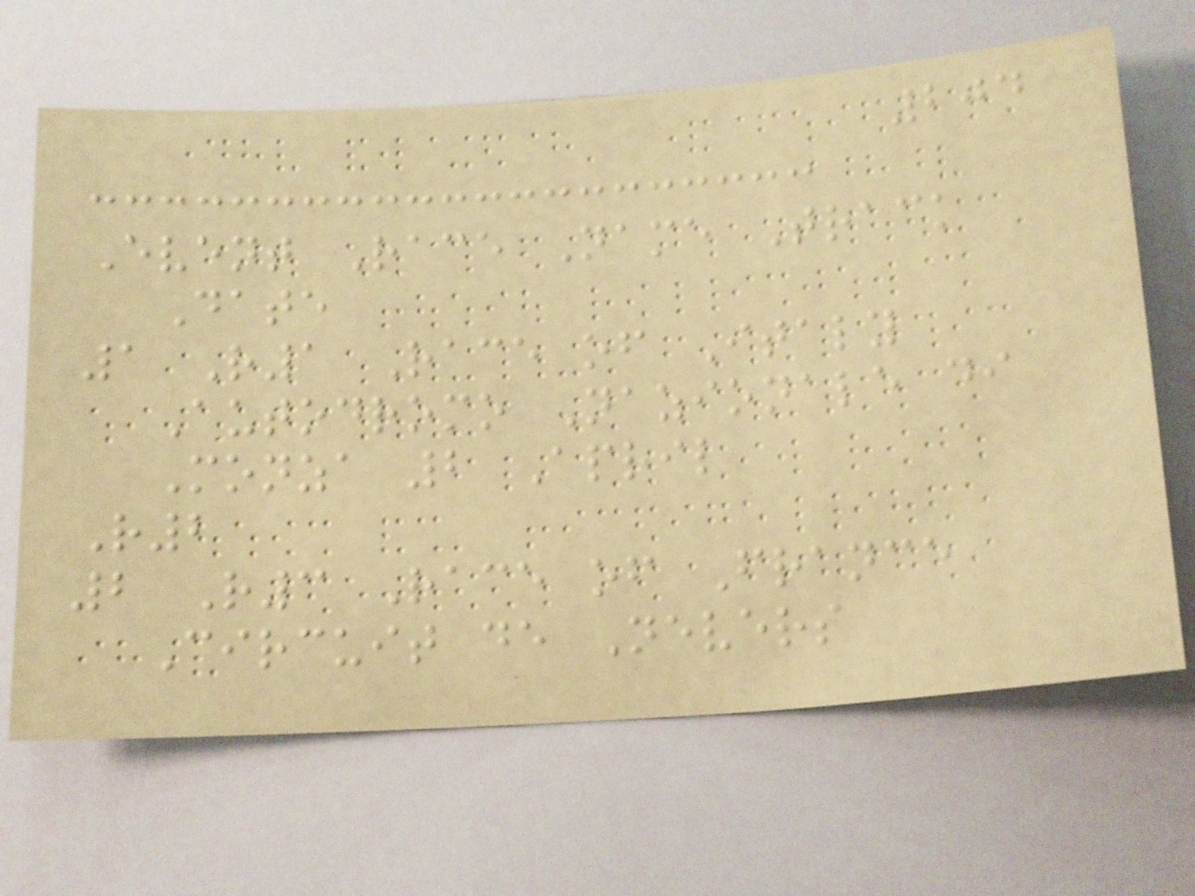204
Event Race Name Track
Date
1 R1 Race of Italy
Autodromo Nazionale di
Monza 2 April
R2
2 R3 Race of France
Circuit de Nevers
